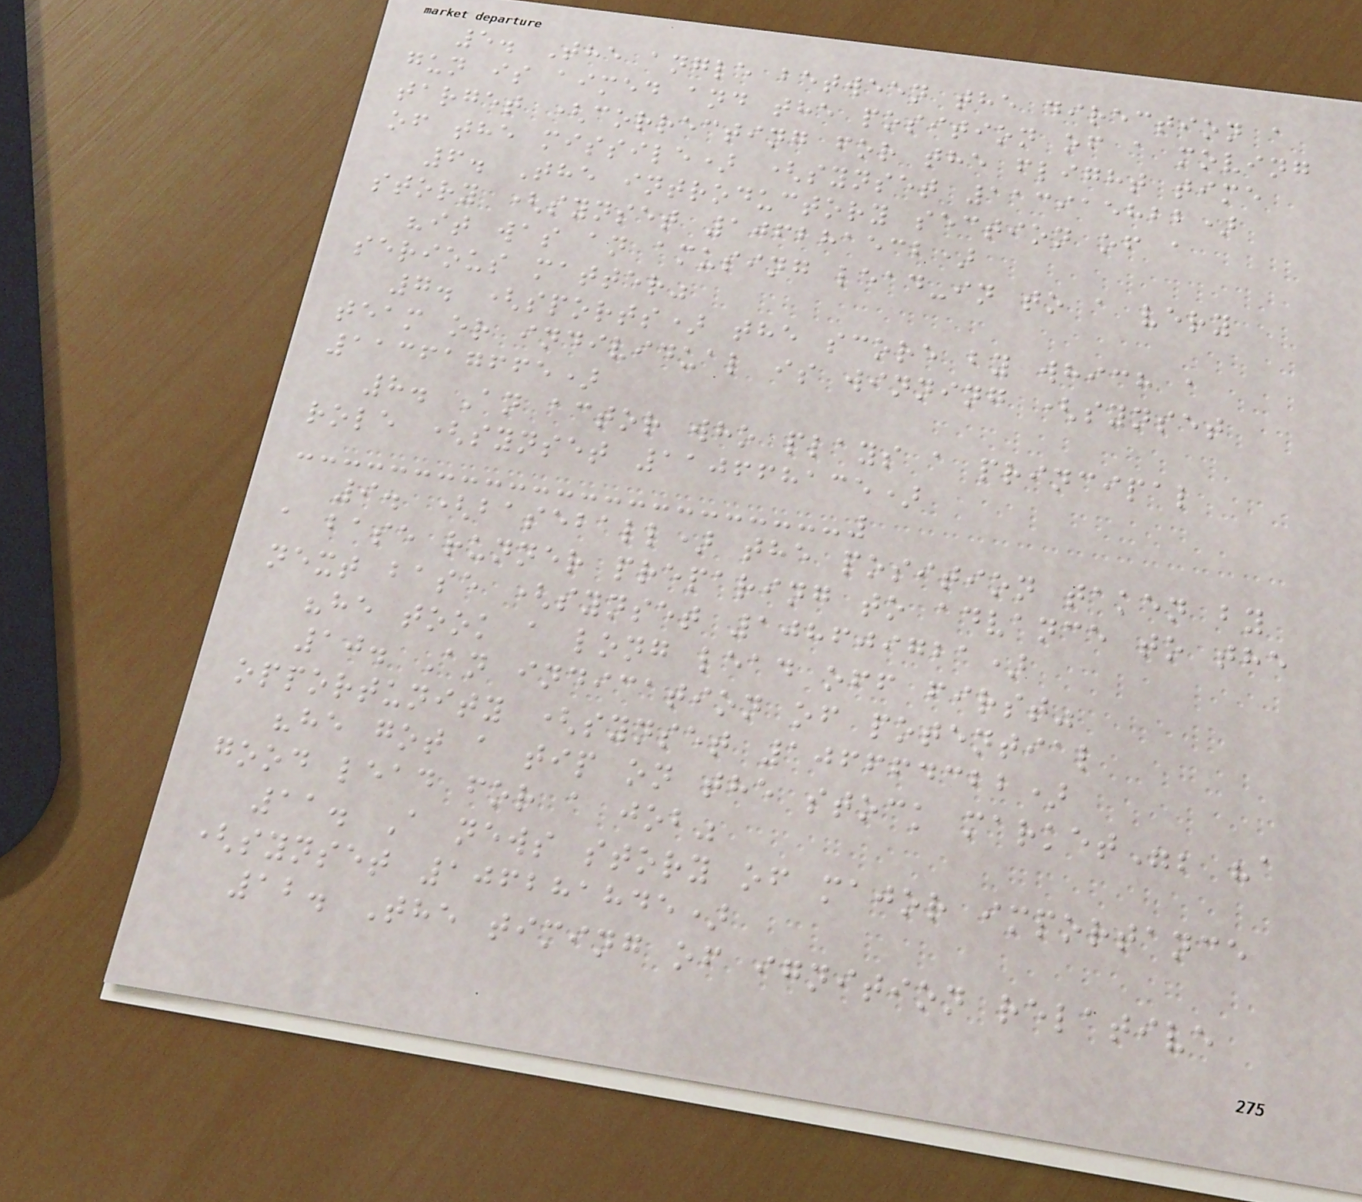5. The angle between the direction a
gun is aimed and the position of a moving
target (correcting for the flight time
of the missile) (synset 113915822)
6. The introductory section of a
story (synset 106281532)
"it was an amusing lead-in to a very
serious matter"
7. (sports) the score by which a
team or individual is winning (synset
113617665)
8. An actor who plays a principal
role (synset 110668135)
9. (baseball) the position taken by
a base runner preparing to advance to the
next base (synset 108609721)
"he took a long lead off first"
10. An indication of potential
opportunity (synset 106664322)
"he got a tip on the stock market"; "a
good lead for a job"
11. A news story of major importance
(synset 106281845)
12. The timing of ignition relative
